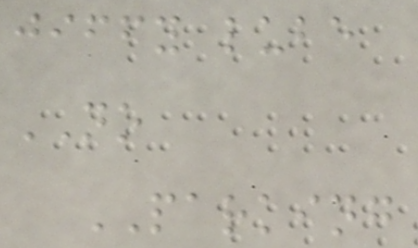jiffy lube
NO
PARKING
